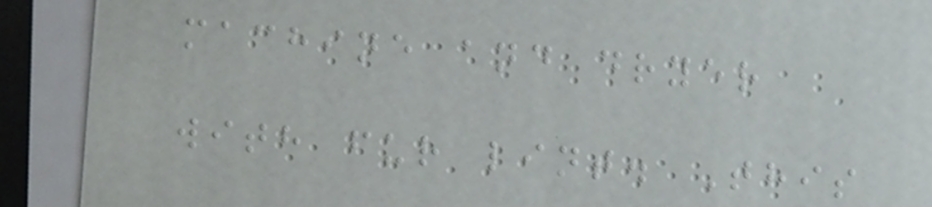machine and dryer
with fur lint. This
